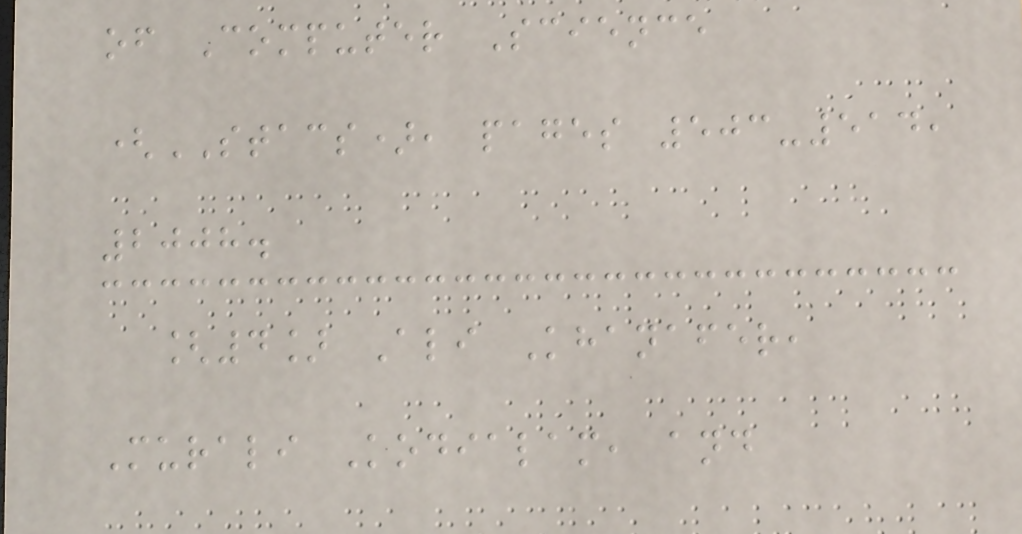of Computer Science
(STACS), pages 503-514,
2008.
[4] Ali Khanafer,
Murali Kodialam, and
